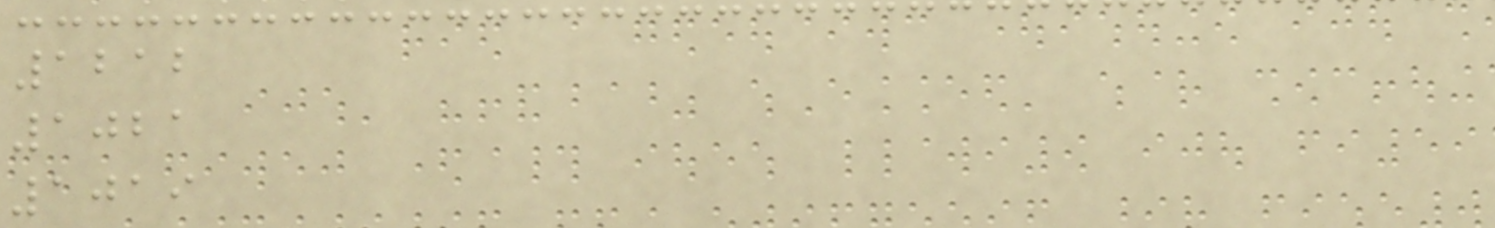1212
1021
1019
